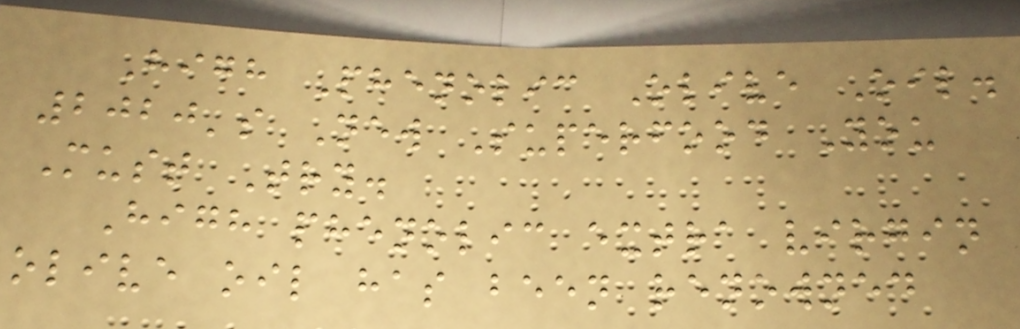High Phenolic Olive Oil.
2020's New Superfood You
Must Try.
High phenolic extra virgin
olive oil has been renowned
